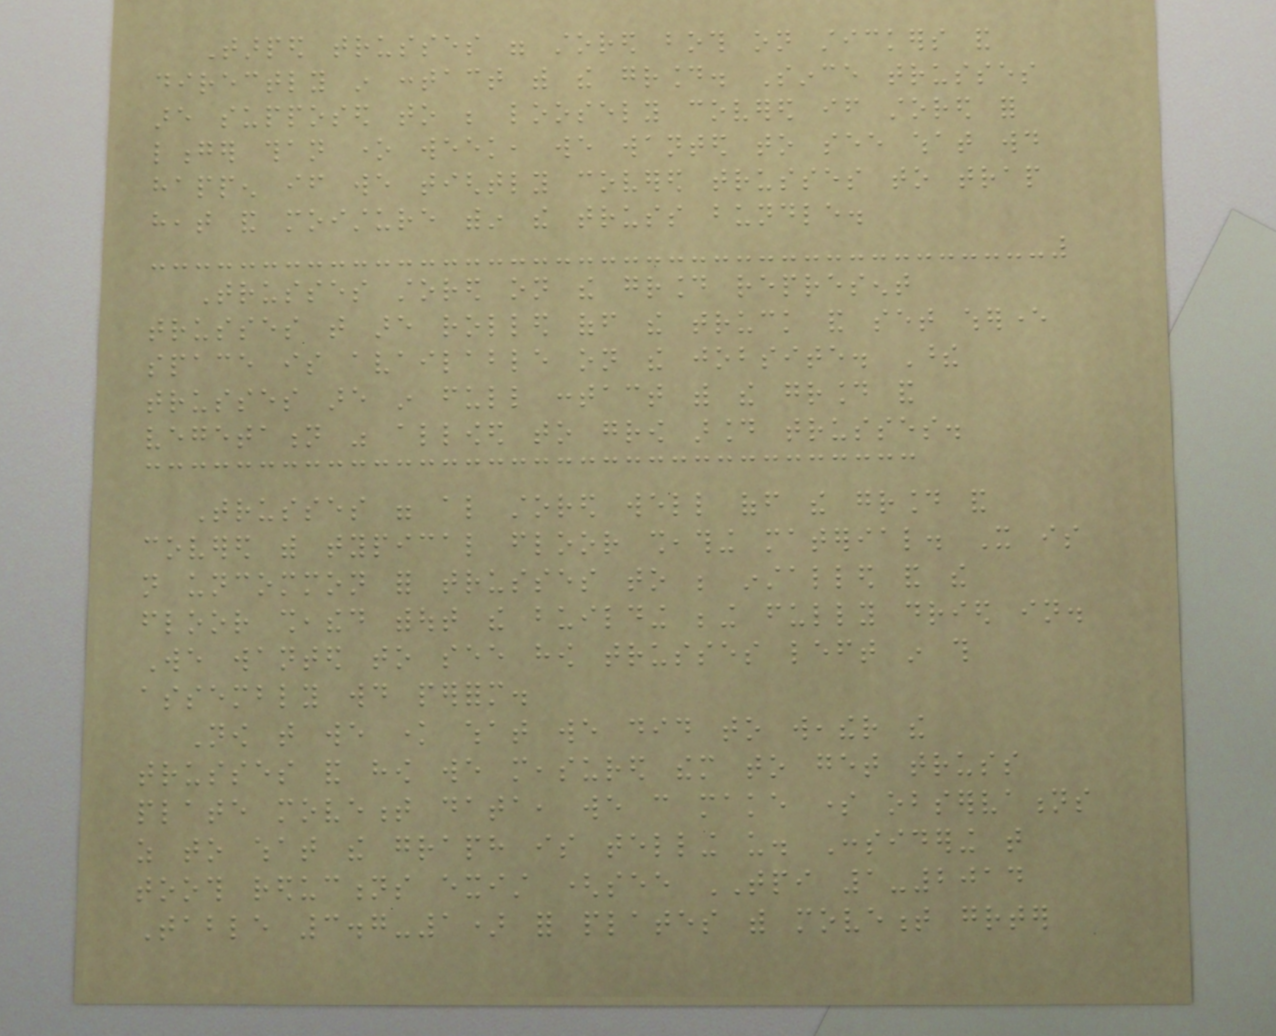Tarped trusses were stored both on stickers and
directly in contact with the ground. Since trusses
are supposed to be loosely covered if stored for
longer than one week, we wanted to see what would
happen if we tightly covered trusses to trap
heat and moisture within the truss bundle.
Trusses stored on the ground represent
trusses that are rolled off the truck and set wherever
space is available on the jobsite. These
trusses are in full contact with the ground and
vegetation was allowed to grow around trusses.
Trusses were also stored well off the ground and
covered with typical floor sheathing material. It is
not uncommon for trusses to be installed and the
floor sheathed without the building being fully dried in.
We wanted to see how trusses left in this
assembly would perform.
Now that we know what we did to weather the
trusses and how we measured them to get truss
plate movement data, we can make some observations
as to what the graph is telling us. Considering that
tooth reductions exist (see TPI 1-2014
Table 3.7-1) for plates with movement greater
